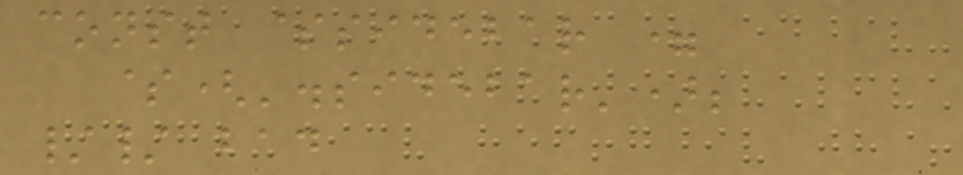const $sidebar =
$('.sidebar');
// bad
